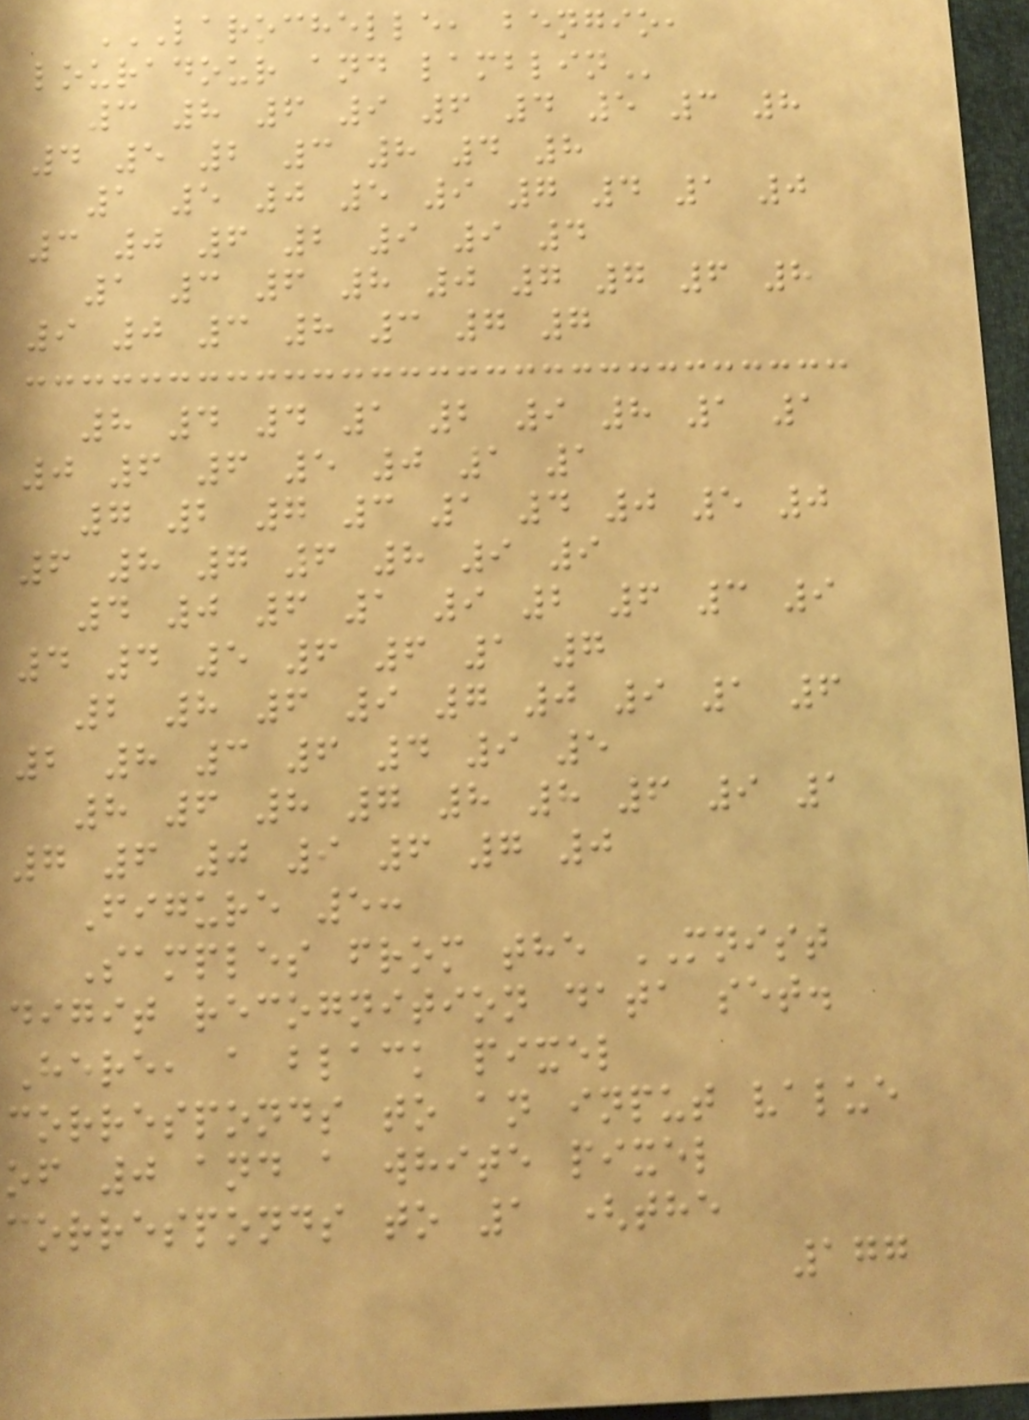LAROCHELLE, BENGIO,
LOURADOUR AND LAMBLIN
3 8 6 9 6 4 5 3 8
4 5 2 3 8 4 8
1 5 0 5 9 7 4 1 0
3 0 6 2 9 9 4
1 3 6 8 0 7 7 6 8
9 0 3 8 3 7 7
8 4 4 1 2 9 8 1 1
0 6 6 5 0 1 1
7 2 7 3 1 4 0 5 0
6 8 7 6 8 9 9
4 0 6 1 9 2 6 3 9
4 4 5 6 6 1 7
2 8 6 9 7 0 9 1 6
2 8 3 6 4 9 5
8 6 8 7 8 8 6 9 1
7 6 0 9 6 7 0
Figure 5:
Samples from the MNIST
digit recognition data set.
Here, a black pixel
corresponds to an input value
of 0 and a white pixel
corresponds to 1 (the
177
